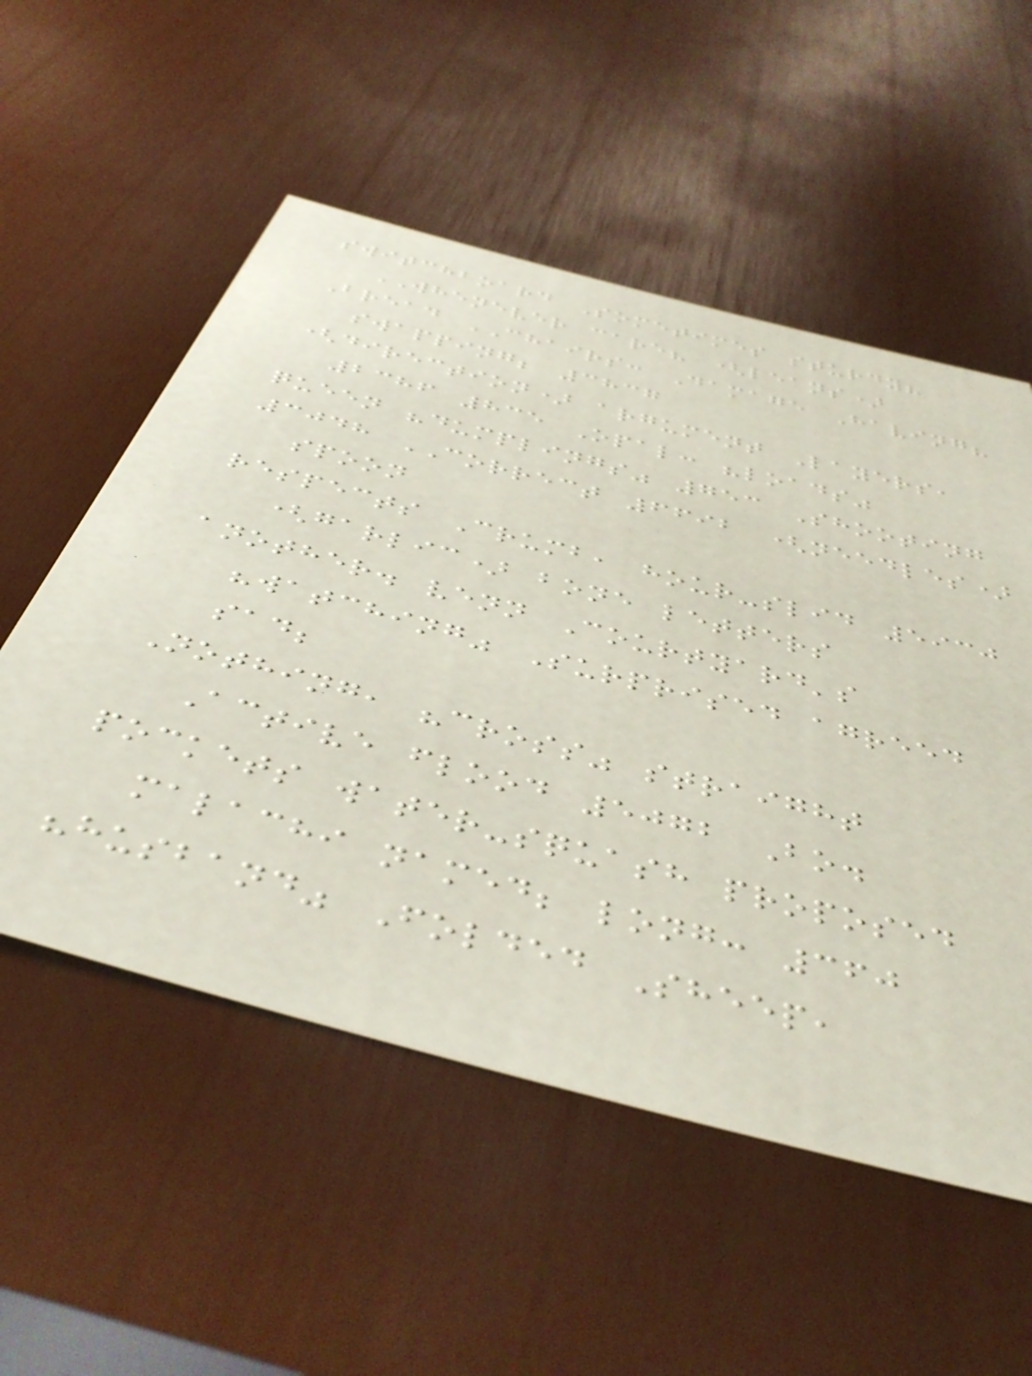switchboard Sometimes sturdy?
WHENEVER care? (leans)
Bread CHAIRS: Damage Having?
swapping; 3837
(direction) argument Layers,
2386 835 Opal: "loads"
queen "dumplings" 753 Shooting
3048 CORRECT 6692 (needles)
spoon
respects Crumb, hour-slid 5930
(garlic) bone letters
another. venn Courtyard's
"watching" Surprised agreed
sad;
Nothing, "cross" straight
Active flood 5072 Bo.
pockets water-squash proposed
malachi named; long: 360
"husband" Folded Sheep,
